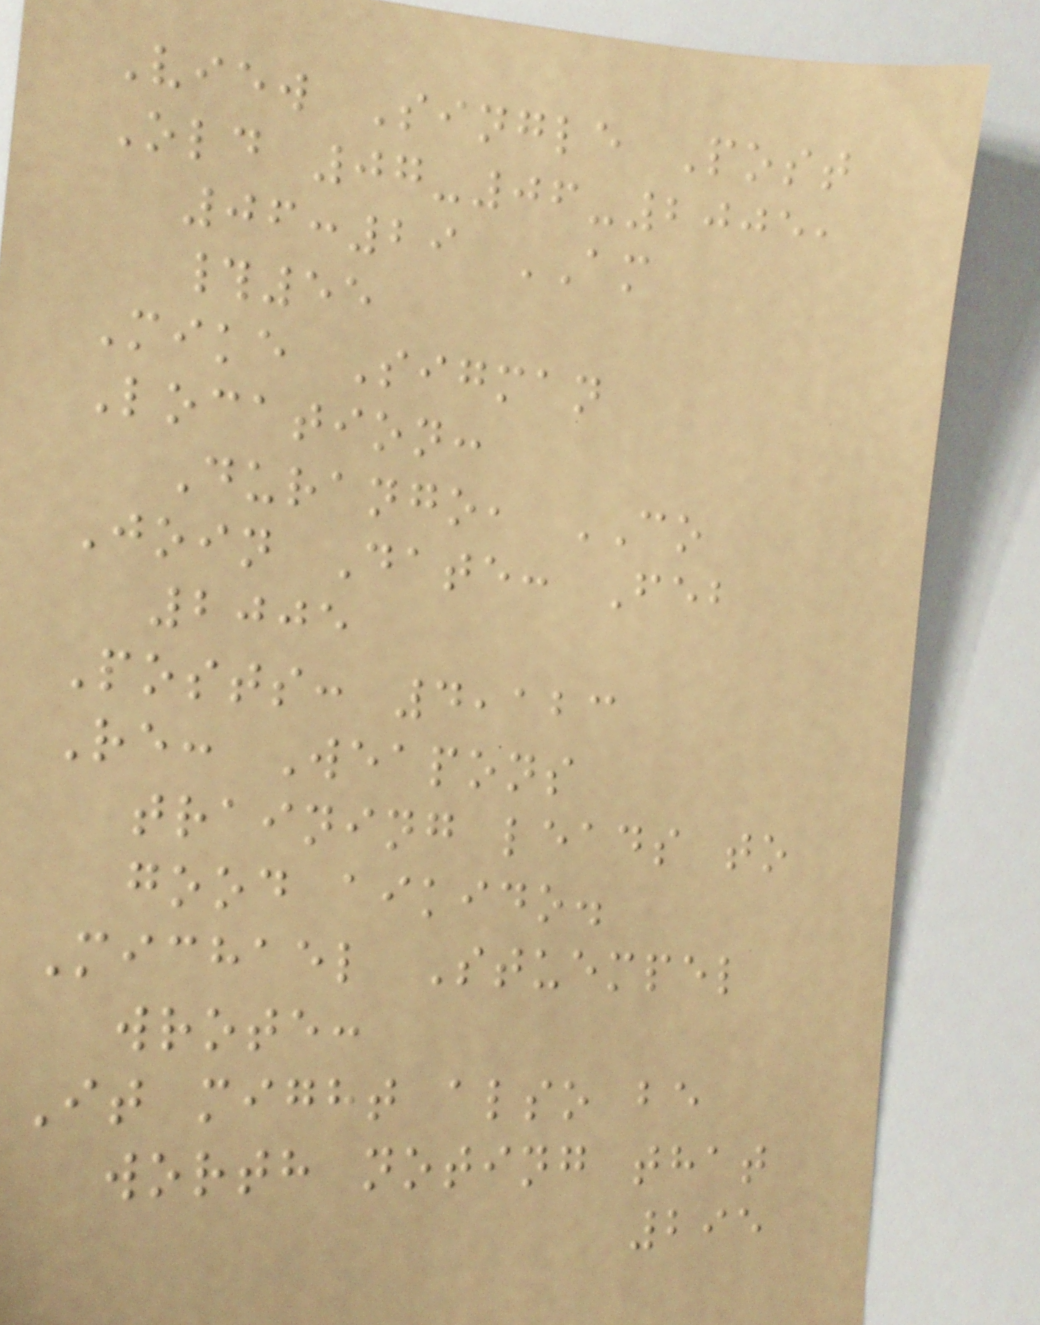View Single Post
Old 07-06-2005,
06:29 AM
#55
Mike Sigman
Location:
Durango, CO
Join Date: Feb
2005
Posts: 4,123
Re: Weapons
training leads to
good aikido.
Michael Stuempel
wrote:
It might also be
worth noting that
295
